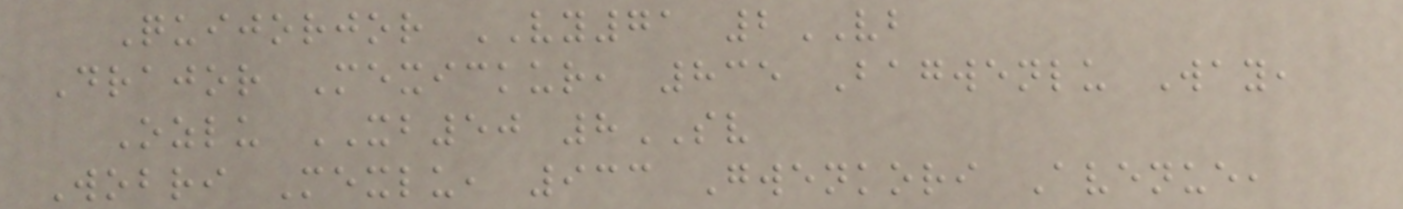Quijorjor VY71 2VB
Drajor Mexickur, 835 Bagwenlu Way,
Ozlu XB50 8SV
Wobri Mexlu, 933 Gwenkori Avenue,
